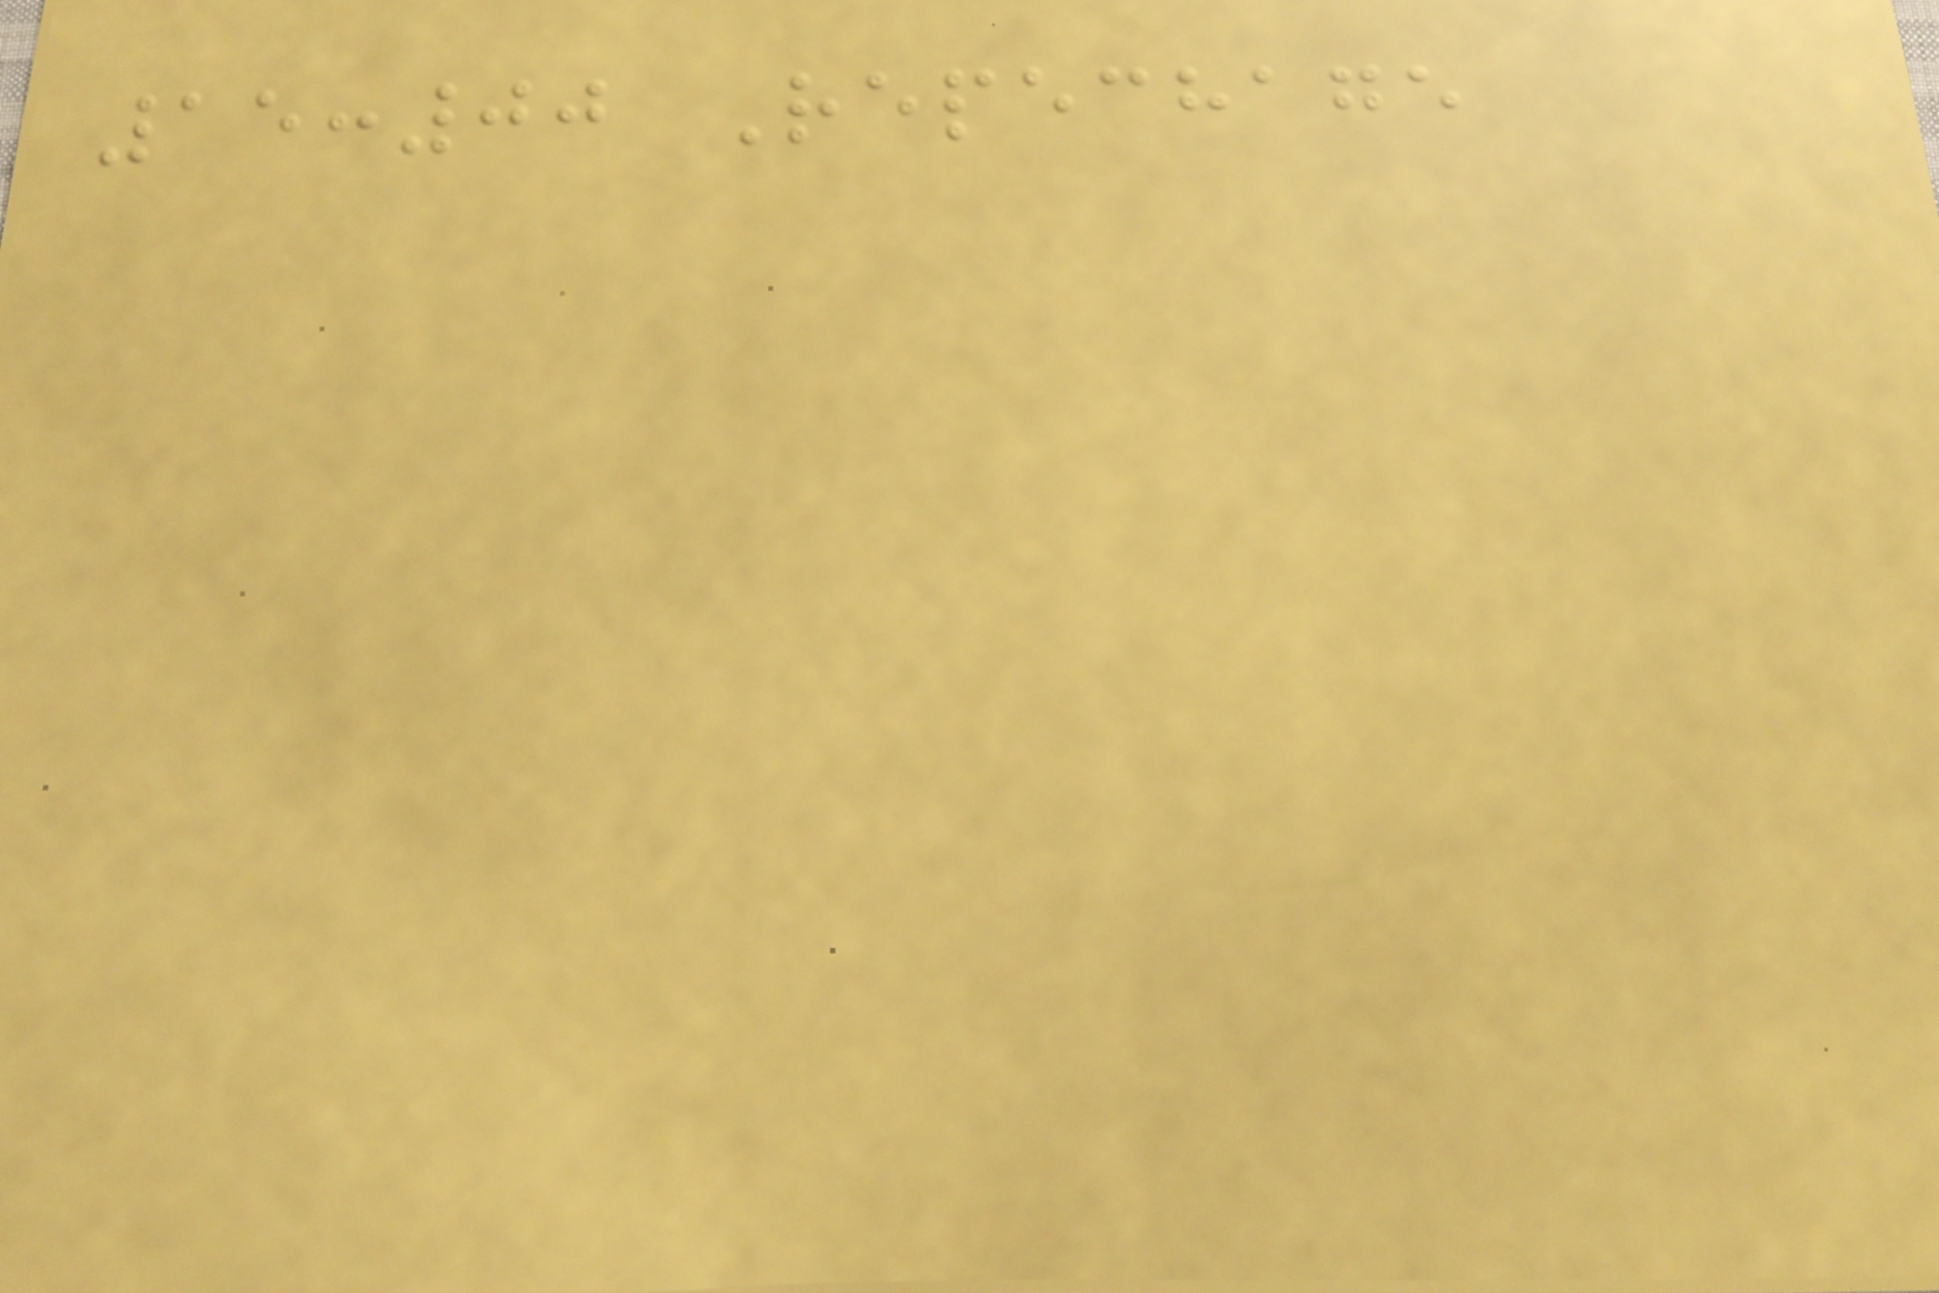15:00 Repechage
